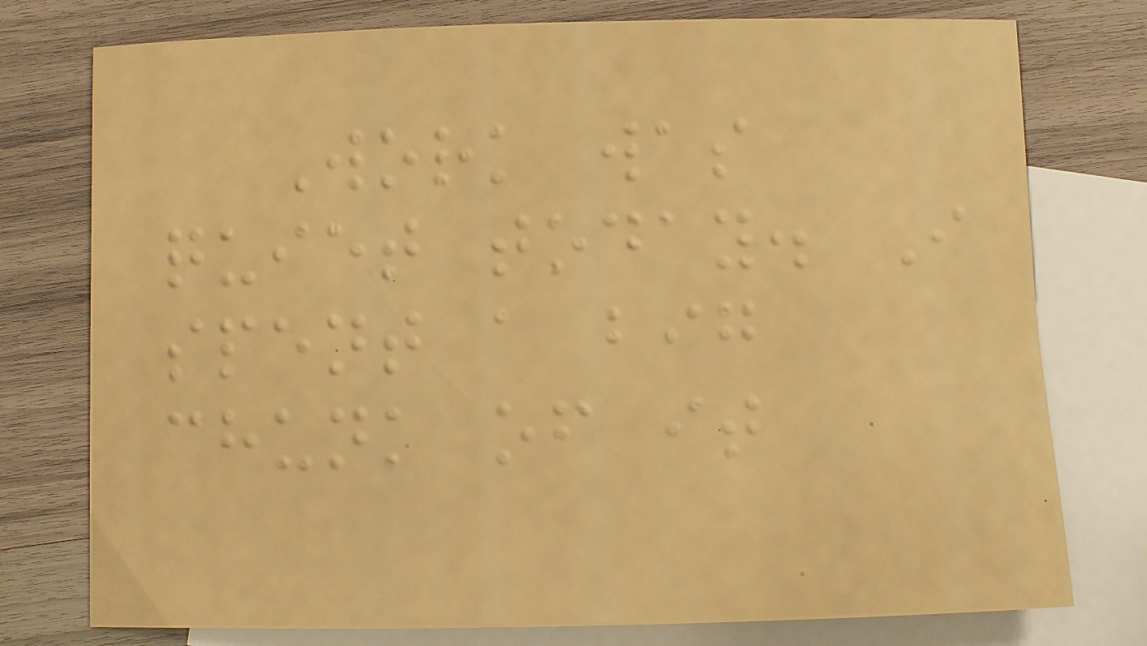Work was
quiet today. I
spent a big
chunk of it
